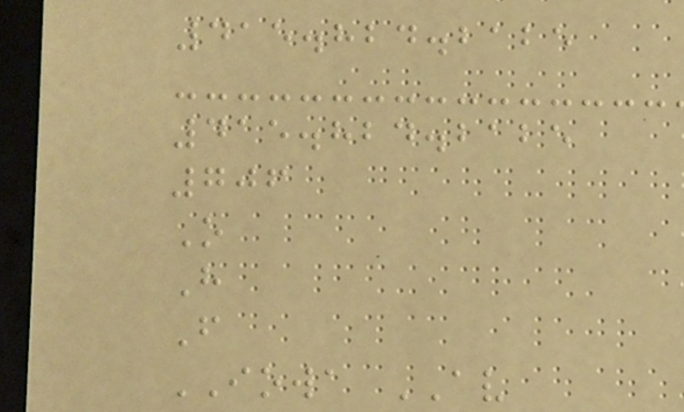415.824.2125
415.824.2125
706
O
H
F
IOWA AV
